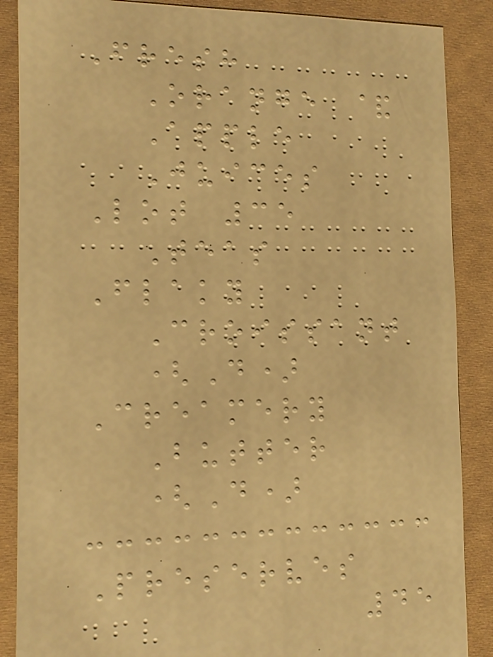Fresh
Orange &
Apple
Juices
Lot 35
Teas
Flaky
Croissant
(D)
Creamery
Butter
(D)
Preserves
45
